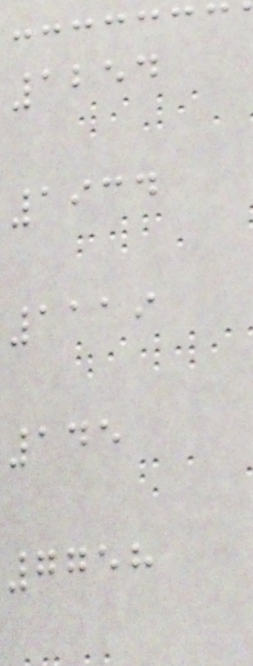1254
1934
1119
145
7758
